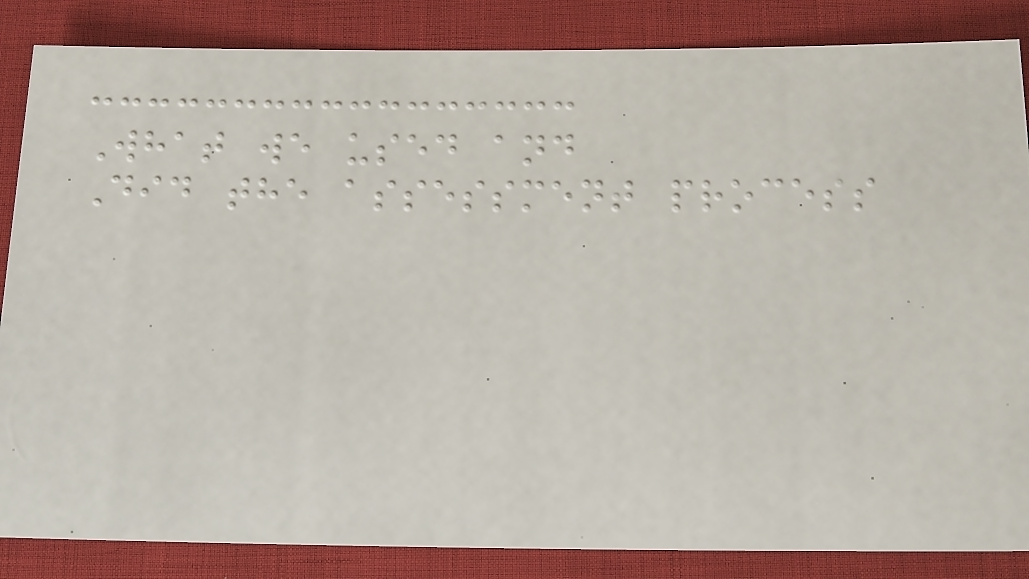What we used and
Did the assessment process
